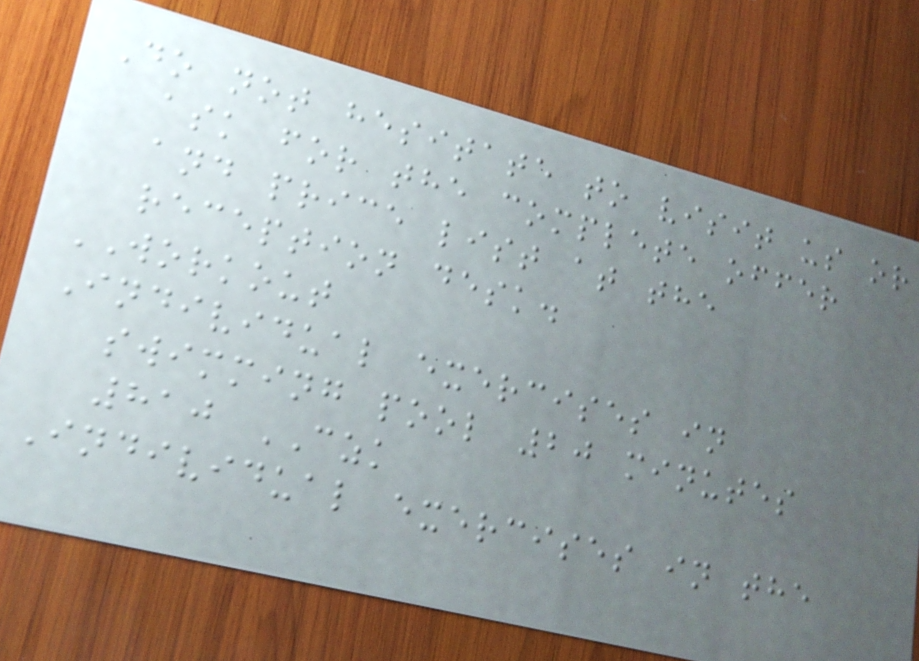Do not hesitate to visit us or
ask for the complete offer
and price list at the
reception desk.
WORKOUT
Individual exercises in
swimming pool 20 minutes
810 CZK
Individual exercises in the
